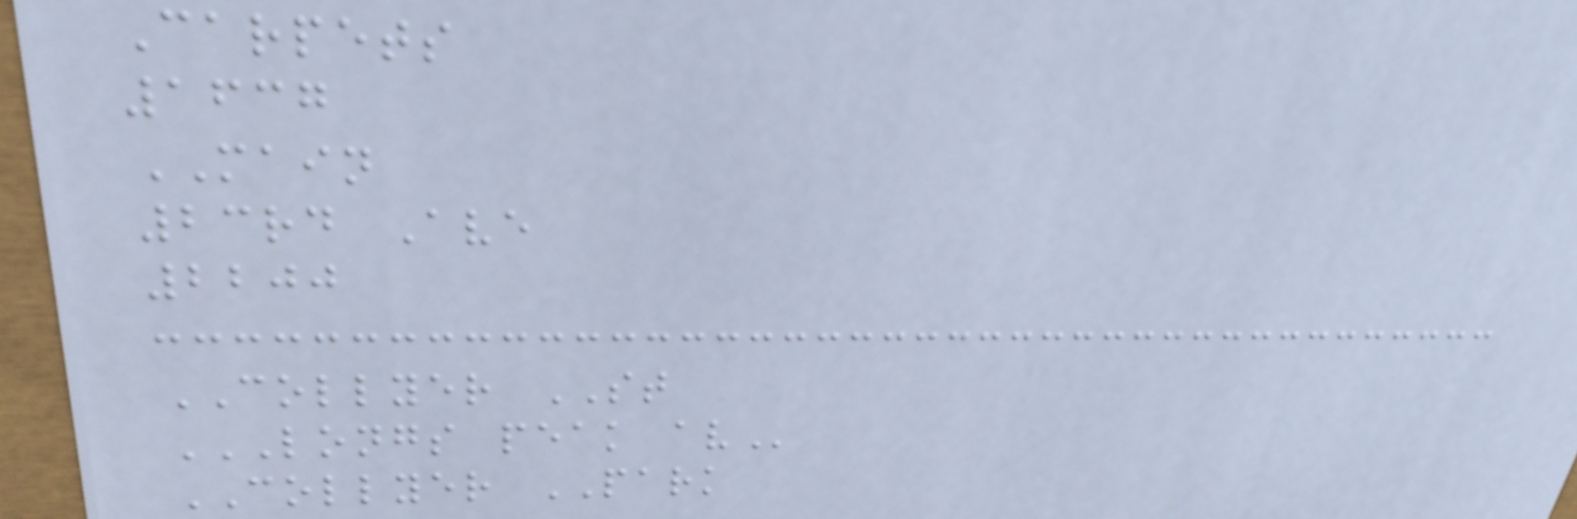Carpets
1637
MAIN
23rd Ave
2200
COLLYER ST
LONGS PEAK AV
COLLYER PARK
